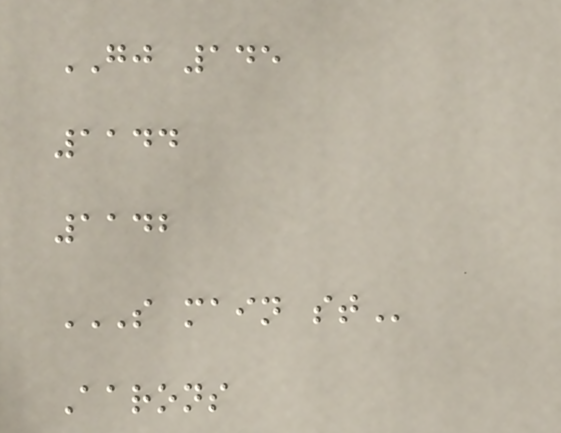GJ 145
1144
1142
S MAIN ST
Aarons
